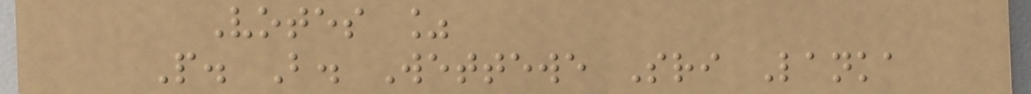Votes %
P. B. Wettewe Sri Lanka
